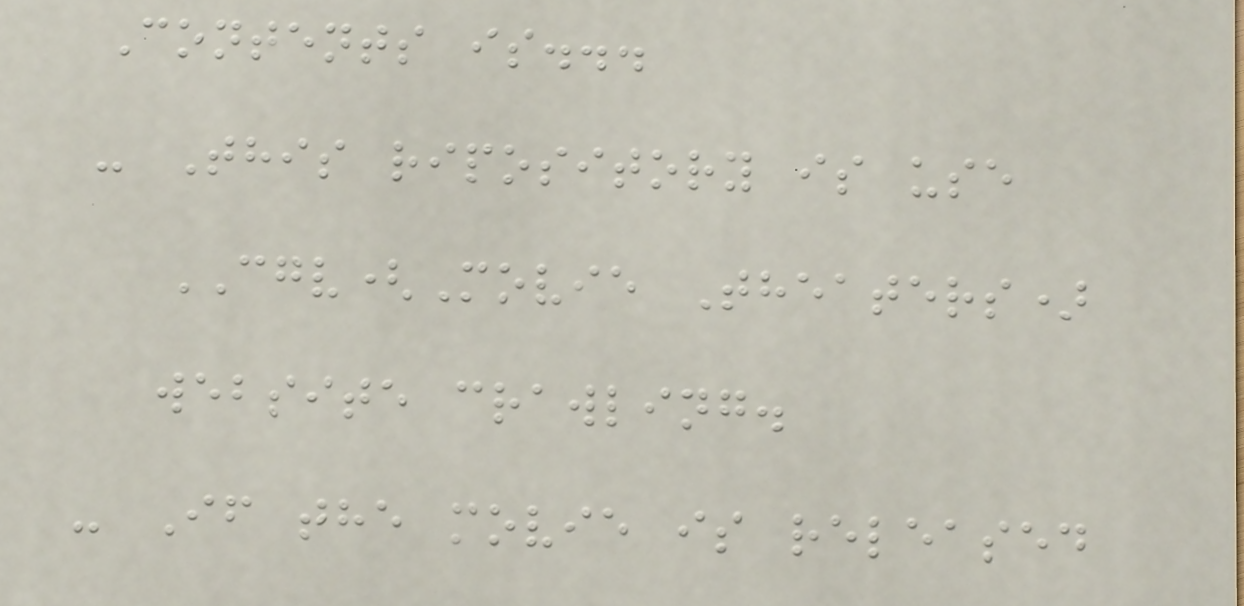Contents is...
- This ripository is use
CGV(Movie Theaters)
website crawling.
- If the movie is released
